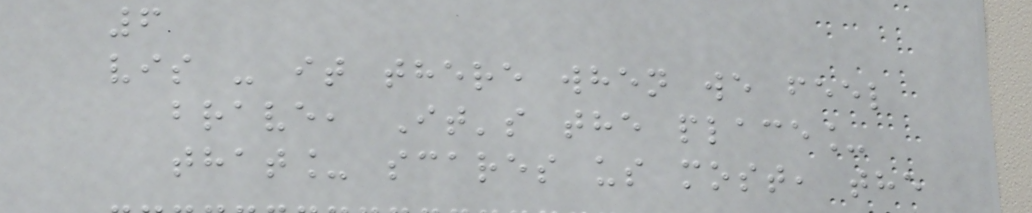6
vis - it there when we feel
brave, It's the place_
that_ scares us most, the
